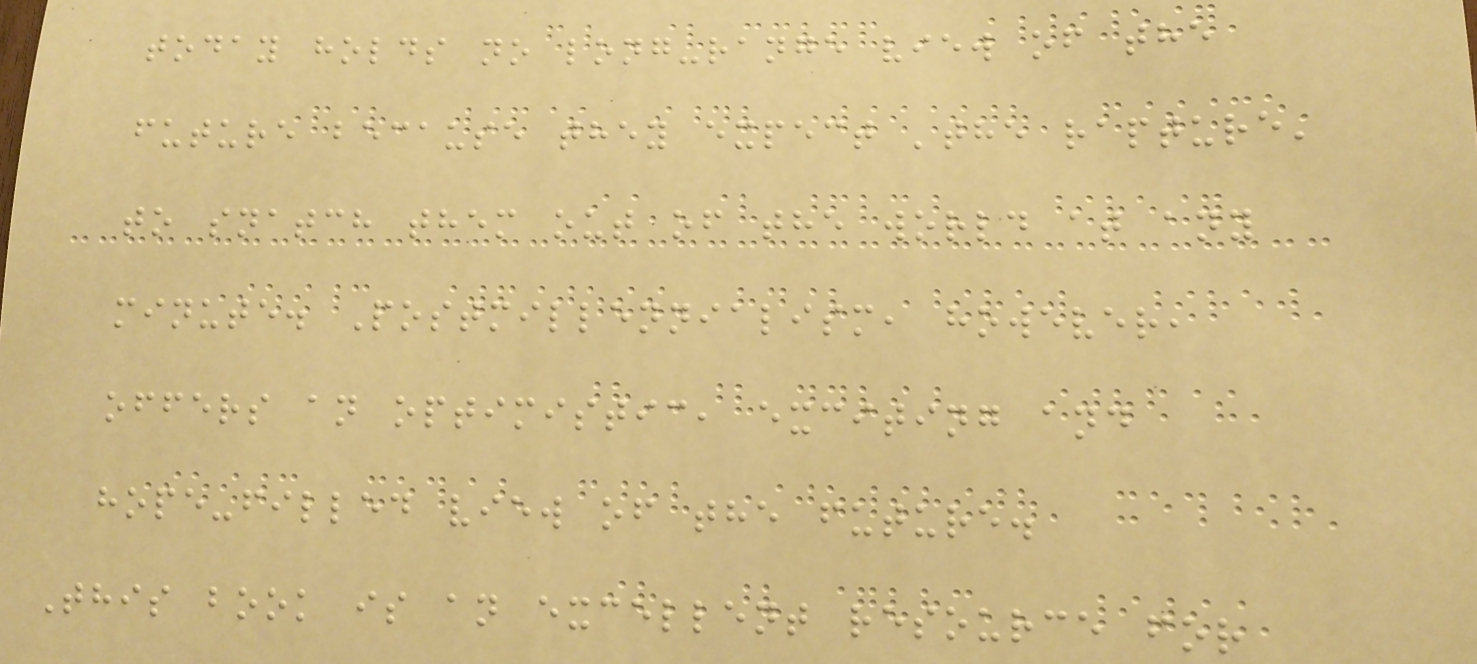today holds no long-range view of the
future because they expect 'the rapture'
to snatch them out of the world at any
minute. Postmillennialism, however,
offers an optimistic, exciting and
hope-filled view of the future.
This book is an excellent resource for
